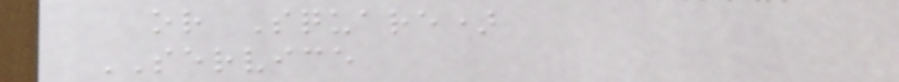or Square)
SERVICE
